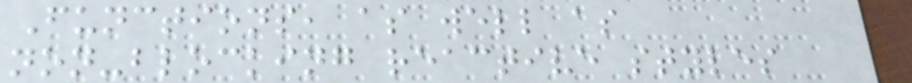Functions, as well as
non-blocking reactive styles
